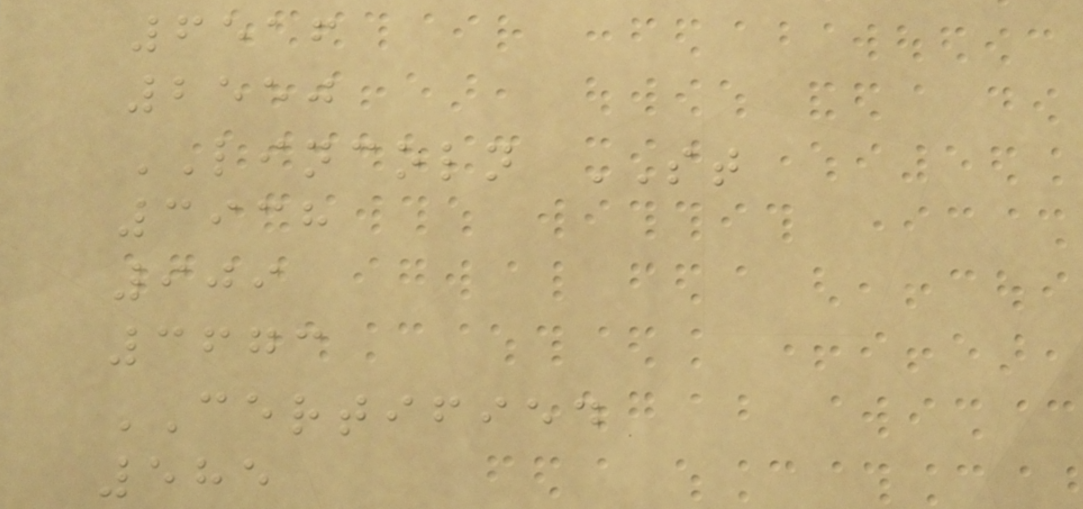6516
2550
LINCOLN ST
3938
909
3673
CERTIFIED
585
